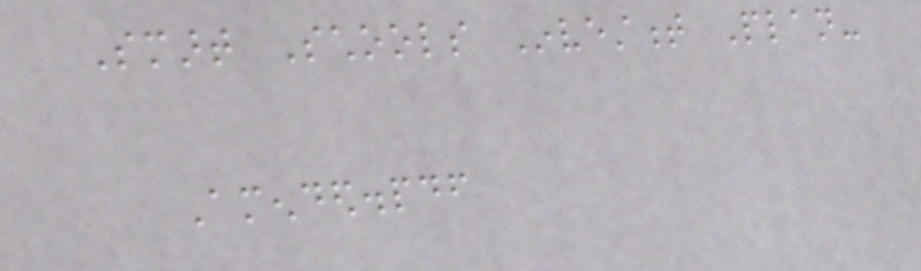Smart Schools Investment Plan-
Amended.pdf
